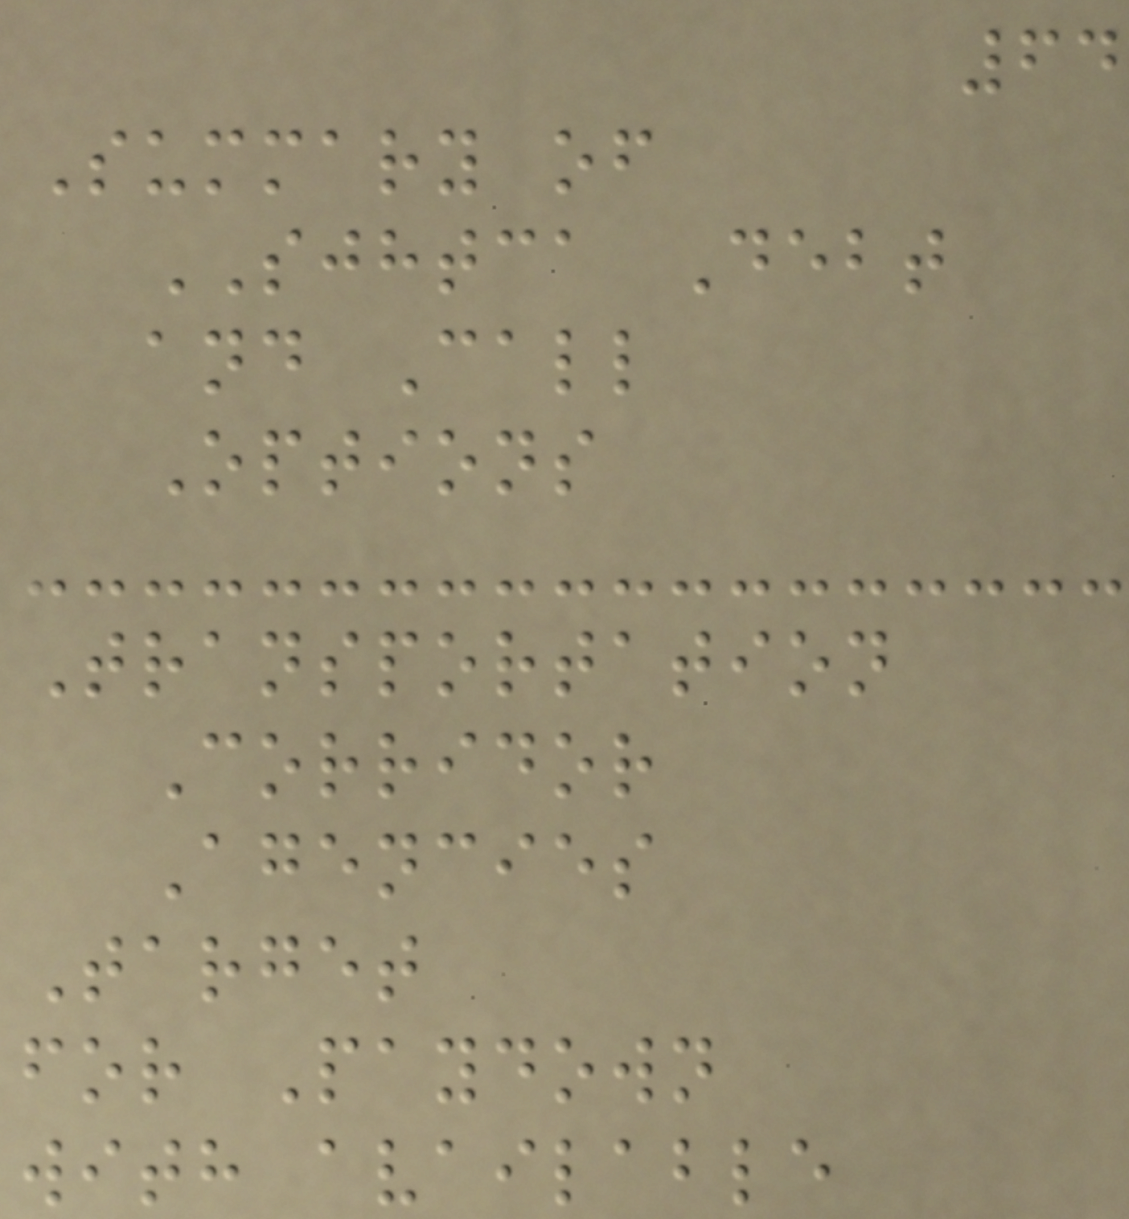64
Summary of
SJHTCA Debt
and Call
Options
Transportation
Corridor
Agencies
Target
for Paydown
with available
